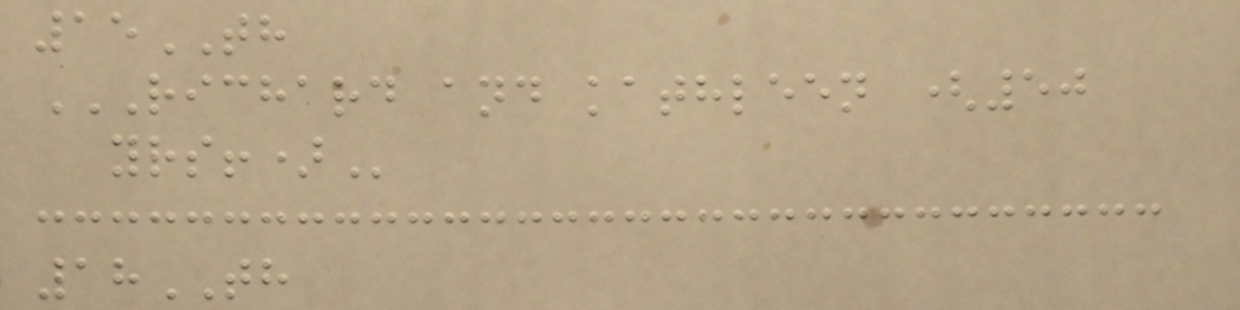15TH
RICHARD AND KATHLEEN (50
YRS!)
18TH
